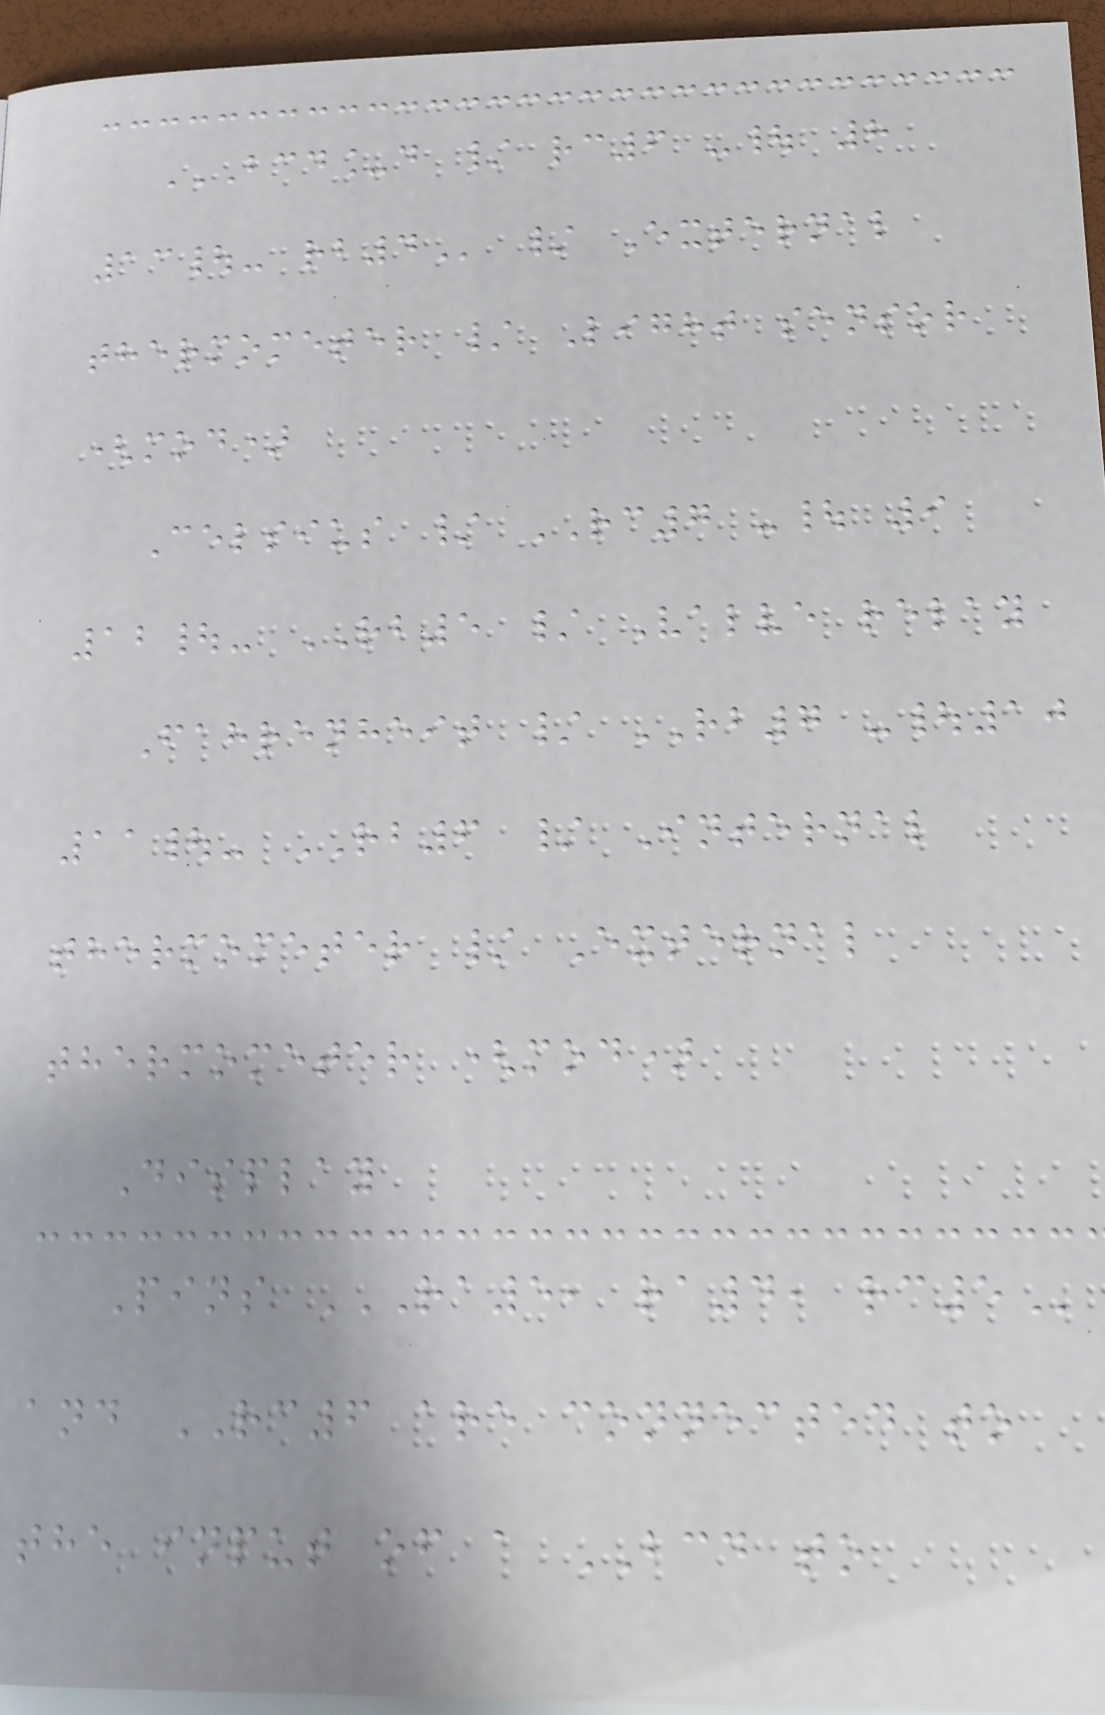BCD_D / RC6 -| 8
13|- RB4 / External
thermometer / Light sensor
(mod)
Celsius / RC7 -| 9
12|- RB5 / Valve relay
Fahrenheit / RB7 -|10
11|- RB6 / Internal
thermometer / External
thermometer (mod)
Display
Pins RA5, RA4, RC5
and RC6 are connected to
the input of a BCD to
